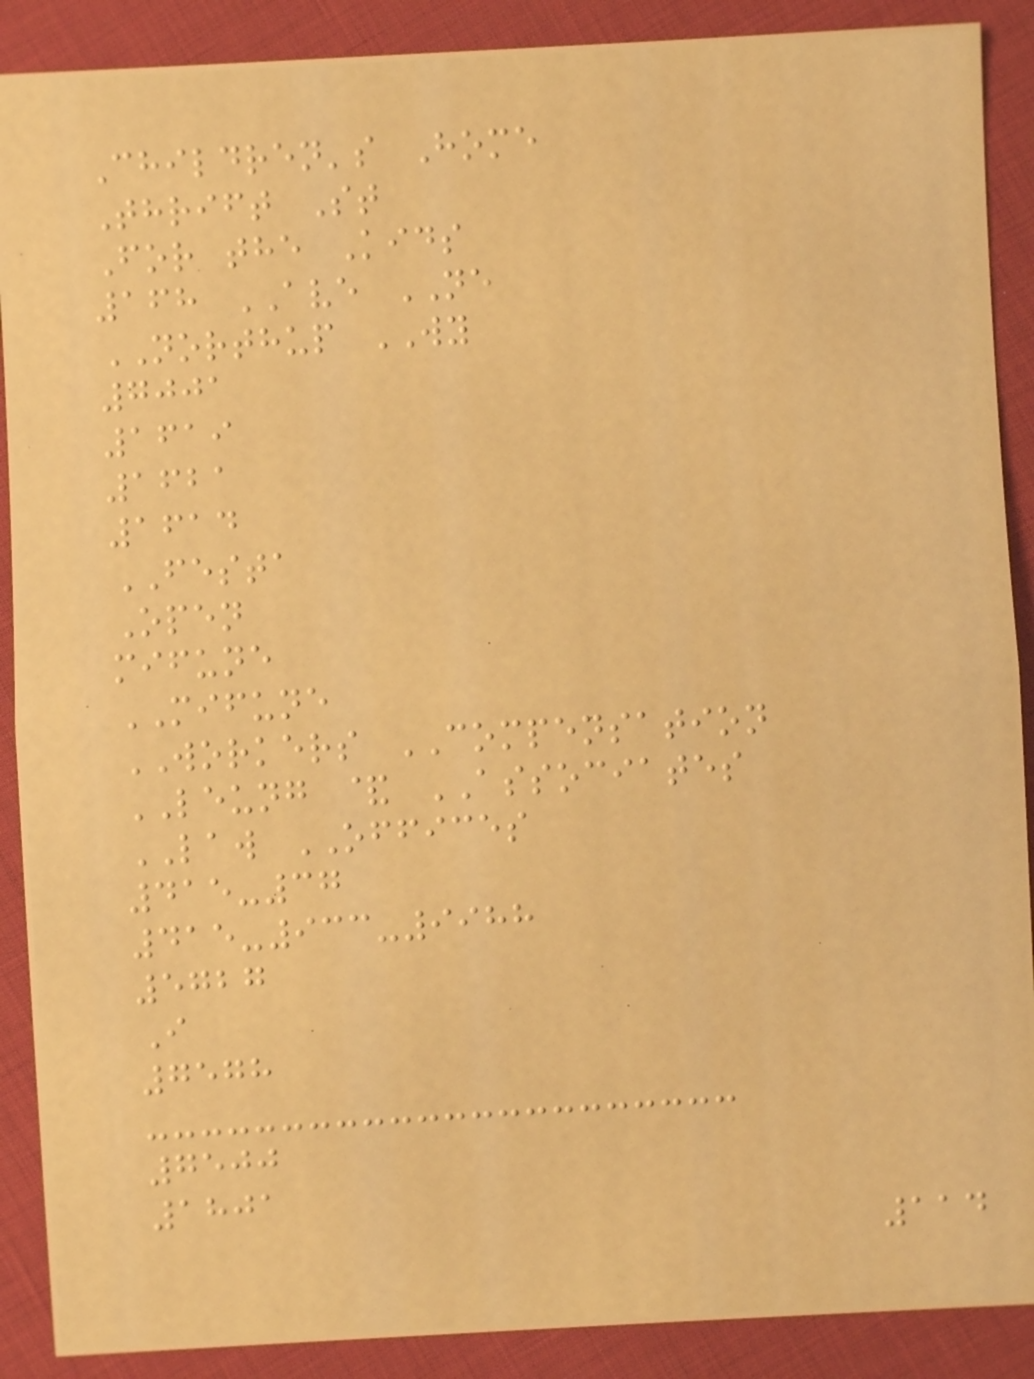Children's Home
Thrift St
For the Kids
168 AVE NE
NORTHUP WY
7001
1619
1621
1614
FESTA
Open
mifune
MIFUNE
WORKERS COMPENSATION
LEUNG & ASSOCIATES
LAW OFFICES
415-37
415-933-9988
5727
I
7578
7500
1801
114
